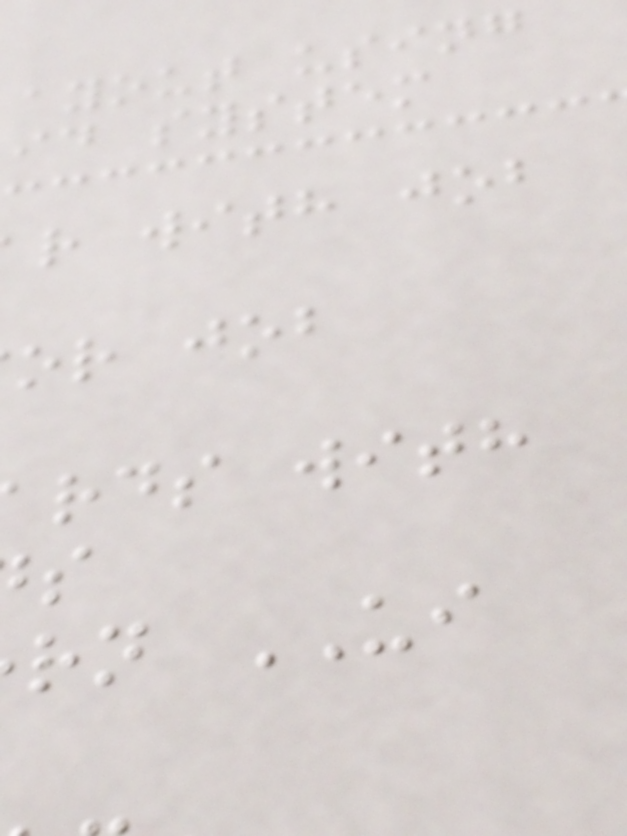ayout using
id system
r with job
or job
rds with
rn UI
